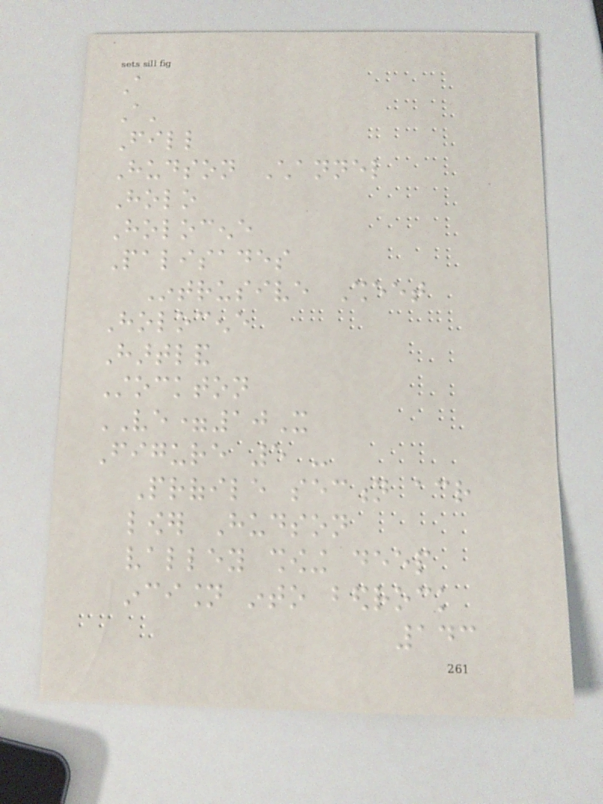A
A'
Fill
Hudson Channel
Holo
Holocene
Palisades
Intrusive Sheet
Holocene
Hartland
Stockton
VE=10X
Figure 5 -
Profile section across
lower Hudson
valley showing deep
incision into bedrock
143
